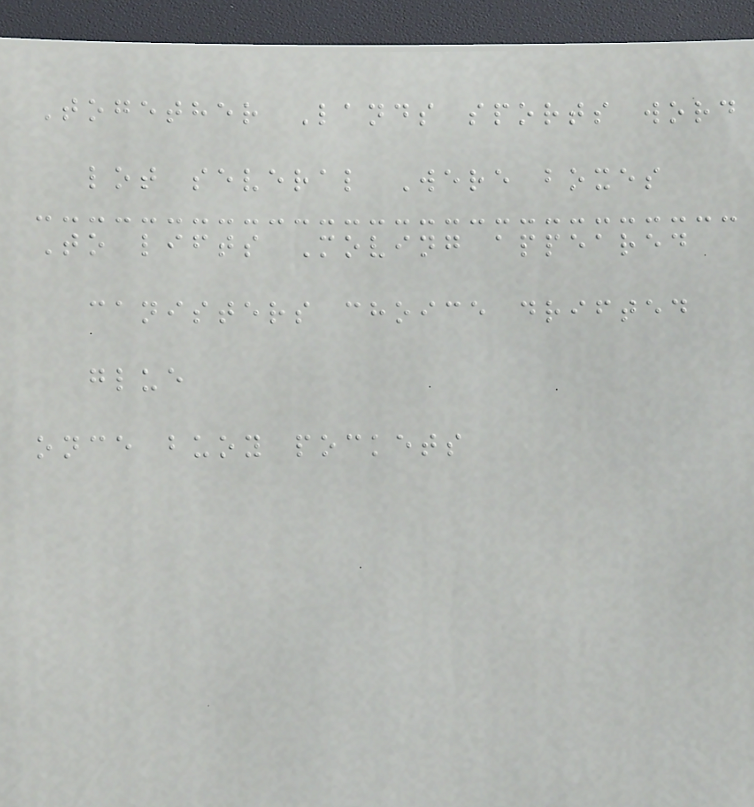Together Lands sports word
lot several Were boxes
To lifts Moving appeared
canisters choice drifted
glue
once buoy pockets
